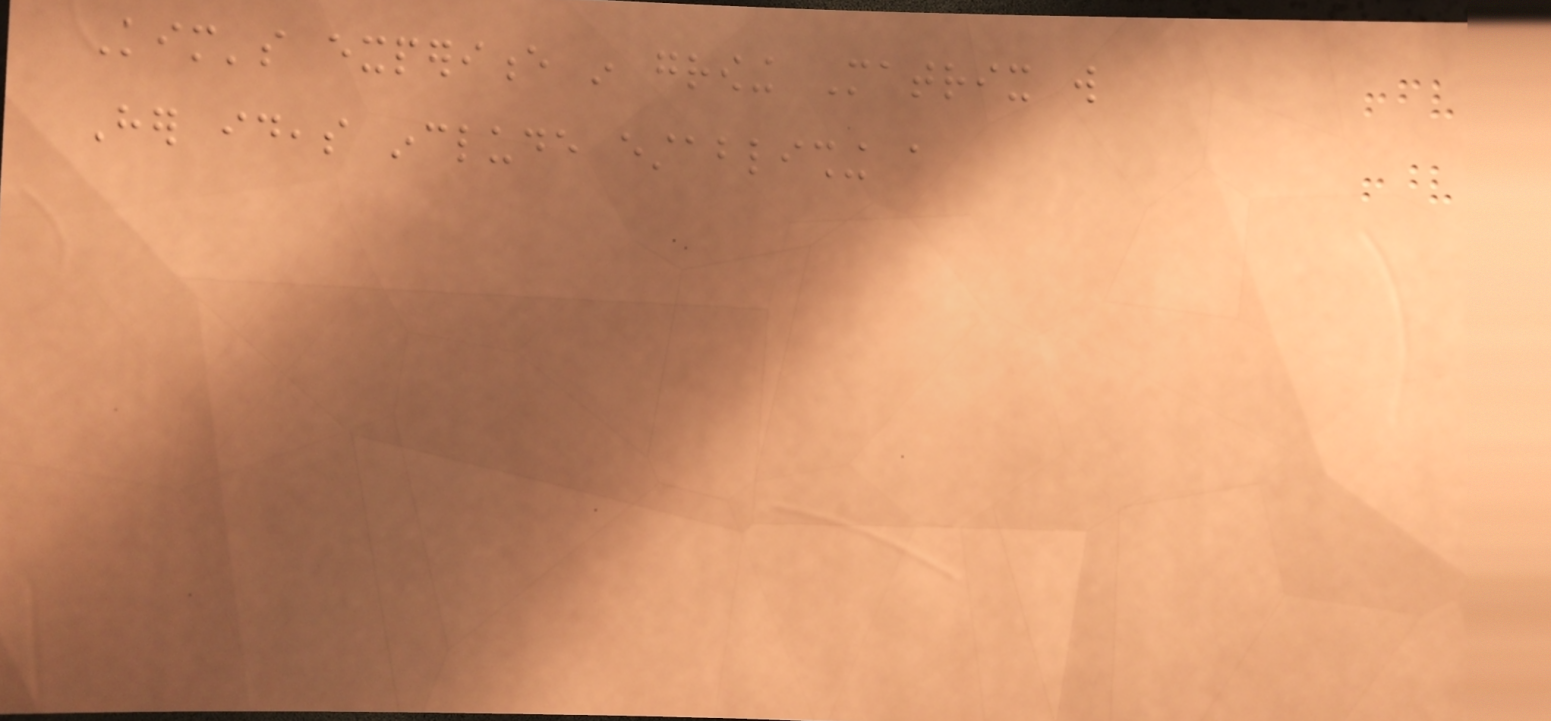Kim's experience in growing Matrix will
Her ideas include establishing a
